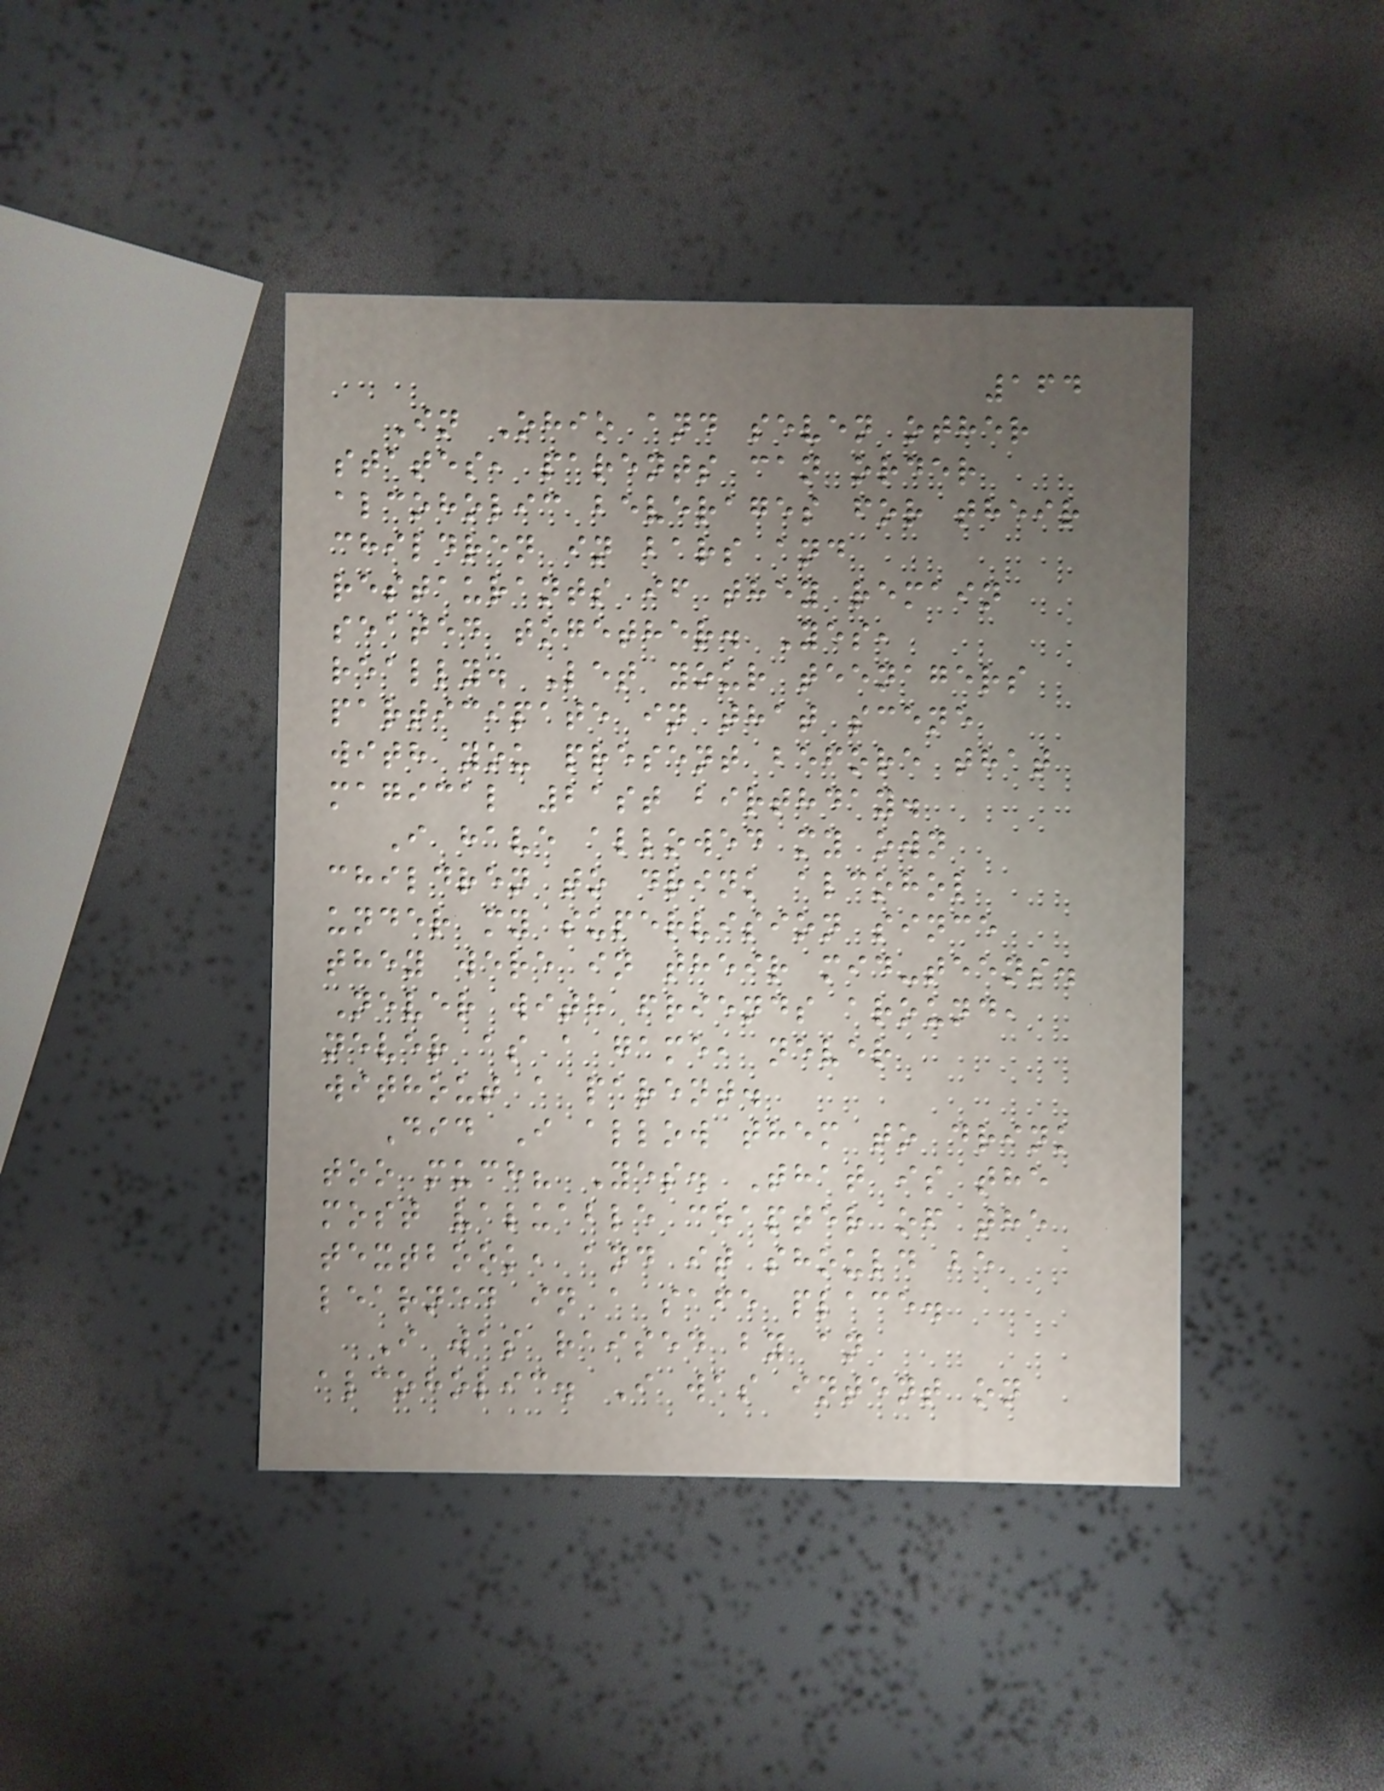164
In Ohio and seven other
states, parents can order
alcoholic beverages for their
children in bars and
restaurants if they remain
seated together. Yes,
really. Let your teenagers
participate in that scene
with you present before that
magical 21st birthday.
I have allowed my own
children to drink alcohol
under my supervision since
they were in their mid-teens.
Never with friends around,
never as a game, never
without a parent.
Did I allow them to drink
too much? Yes. That is the
most valuable chapter of the
textbook, and it should be
learned in a safe place.
I was raised by an
alcoholic. I was intent on
